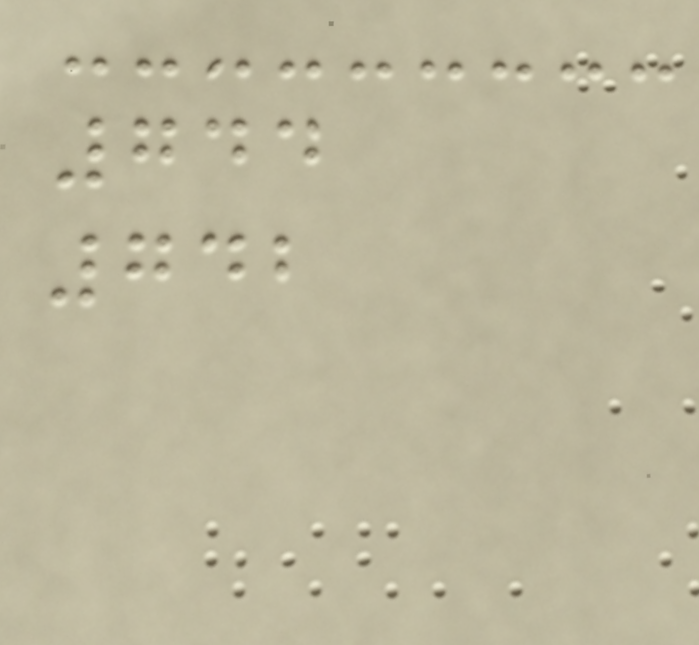744
742
